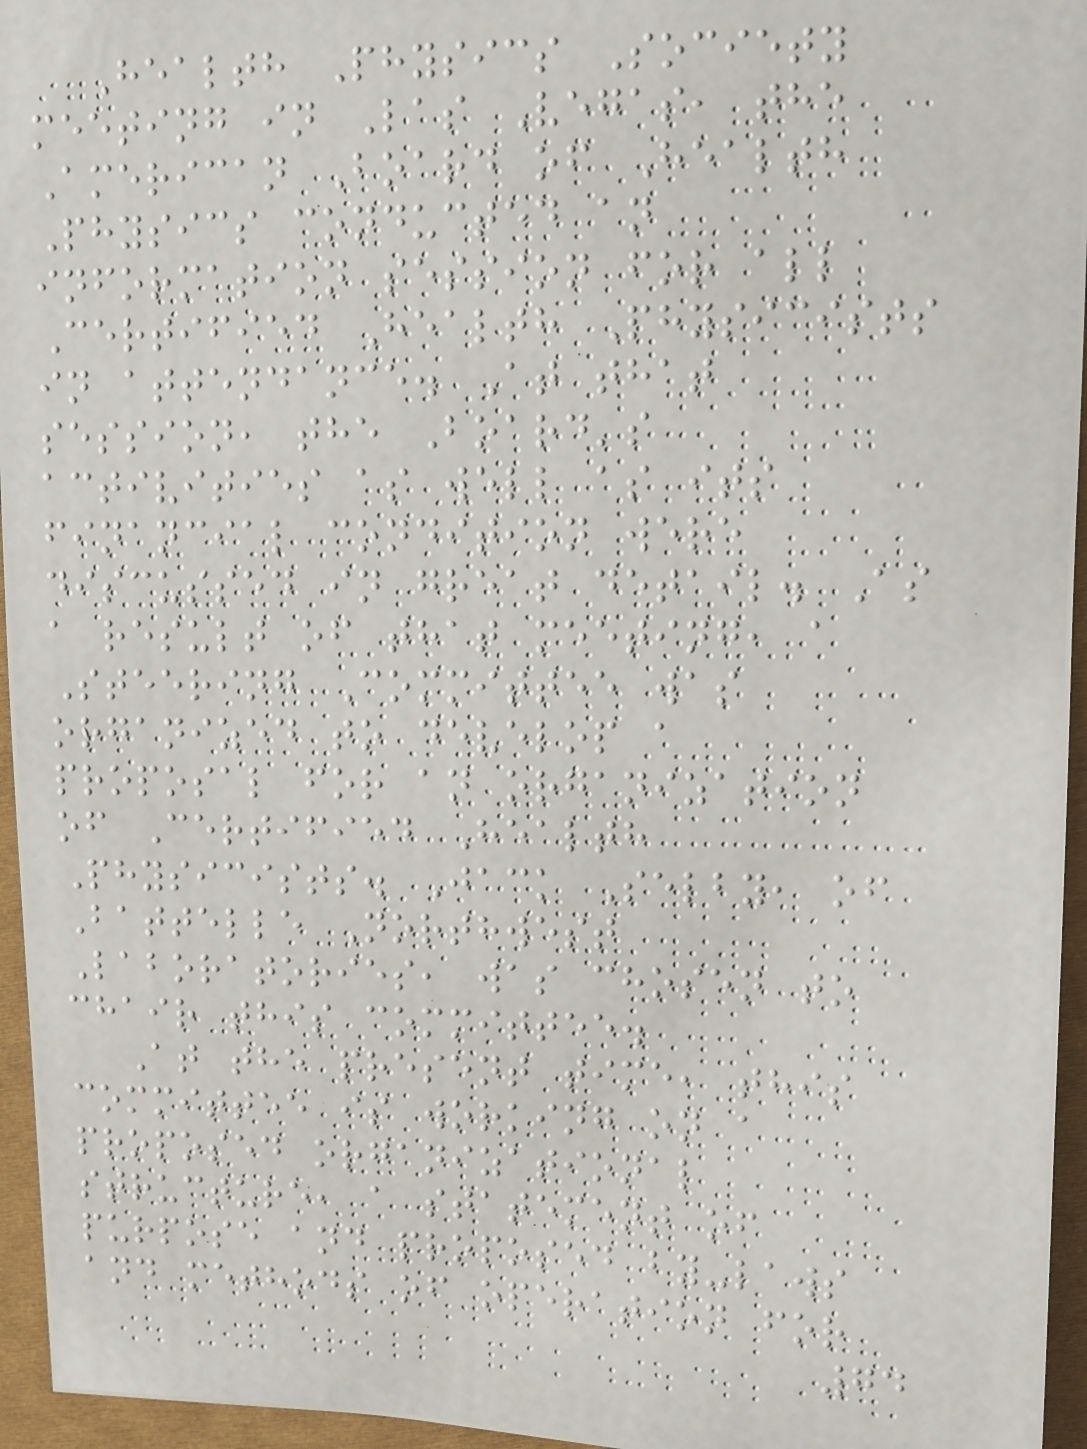Health Physics Society
meeting in Las Vegas, the
American Board of Health
Physics conducted an
information session for all
Certified Health Physicists
in attendance. At that
session, the Board's
activities as well as its
financial condition were
discussed in great detail. As
a result of that meeting, a
Steering Committee was
organized to develop a
proposal for an organization
of Certified Health
Physicists. Jack Selby, of
Battelle Northwest
Laboratories, was chosen to
chair this committee.
At the present time, this
committee is working on a
proposed organizational
structure, a statement of
purpose and proposed by-laws
and methods of operation for
74
